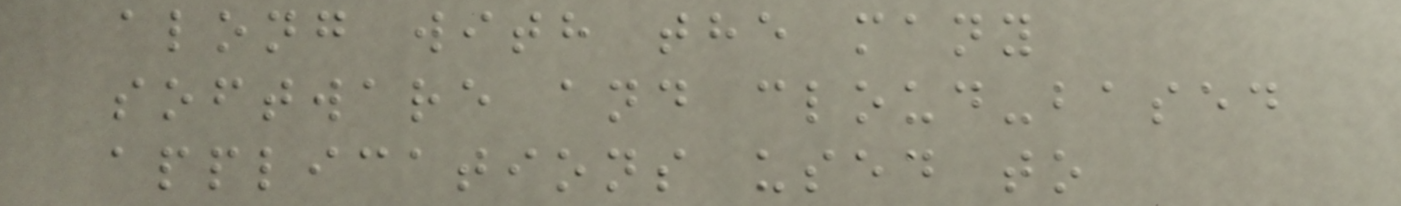along with the many
software and cloud-based
applications used to
